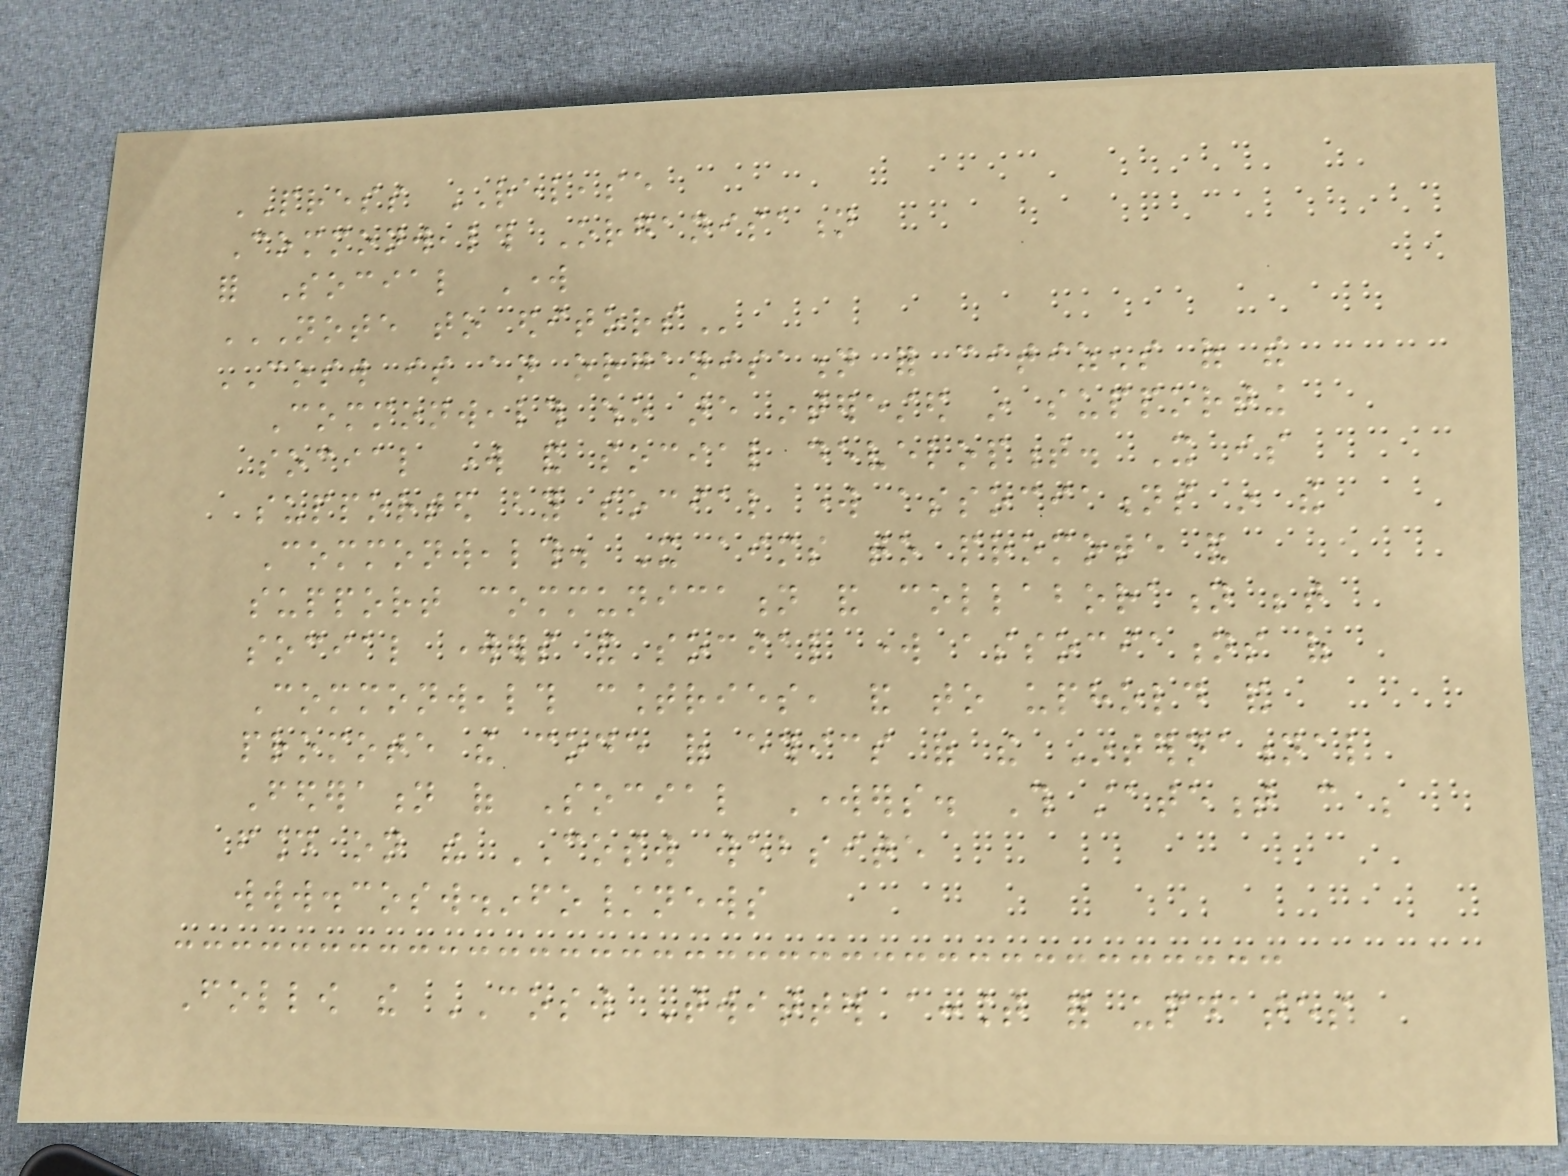PRESS RELEASE
Commonwealth Organisation
for Social Work
NOTE TO EDITORS
COSW is an organisation for citizens of the
Commonwealth who are interested in supporting
social work and social development. It is
supported by social work associations in the
Commonwealth. It aims to promote and
support communication and collaboration between
social workers and social work associations of
Commonwealth countries, and to uphold and
promote the code of ethics of the International
Federation of Social Workers. This statement can be
found on the COSW website
www.cosw.info/news
Follow the COSW Twitter account for updates
